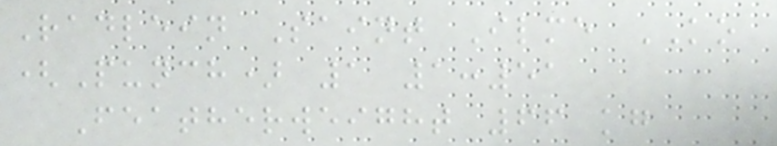Radlein Saint Ilme KO
(Punch) 1 1:51
Featherweight 66 kg
